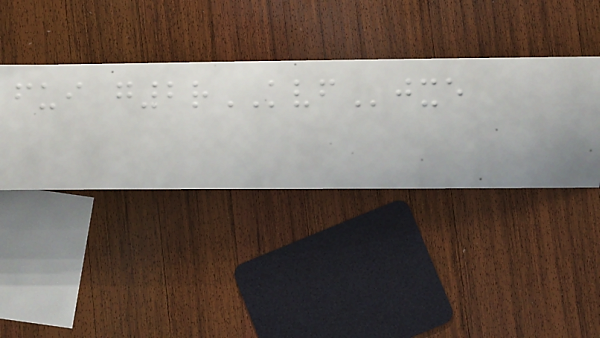fui g2rKVFjxe
